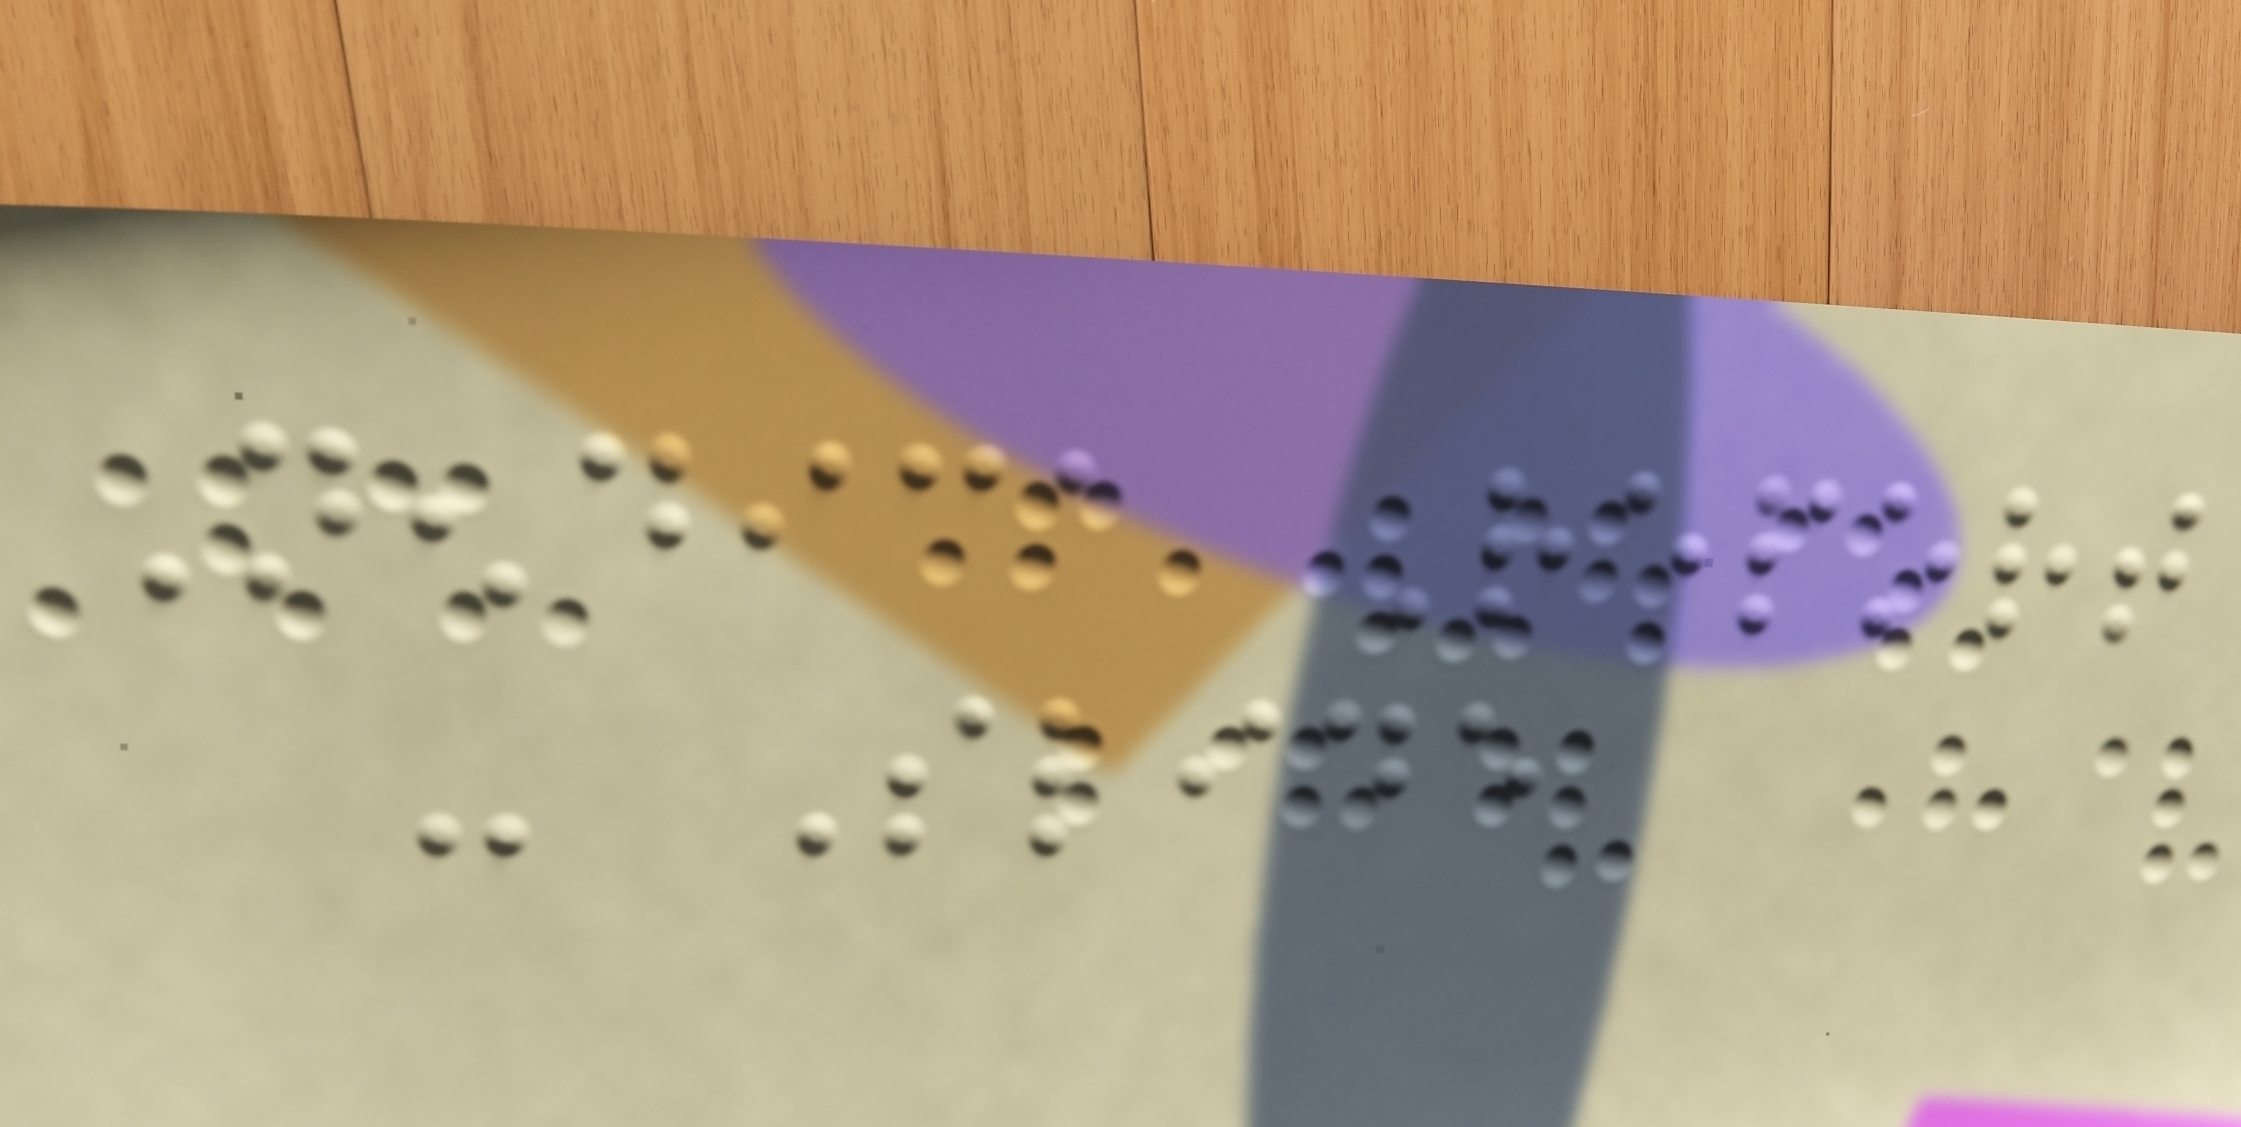Nendica Report
- Slide
